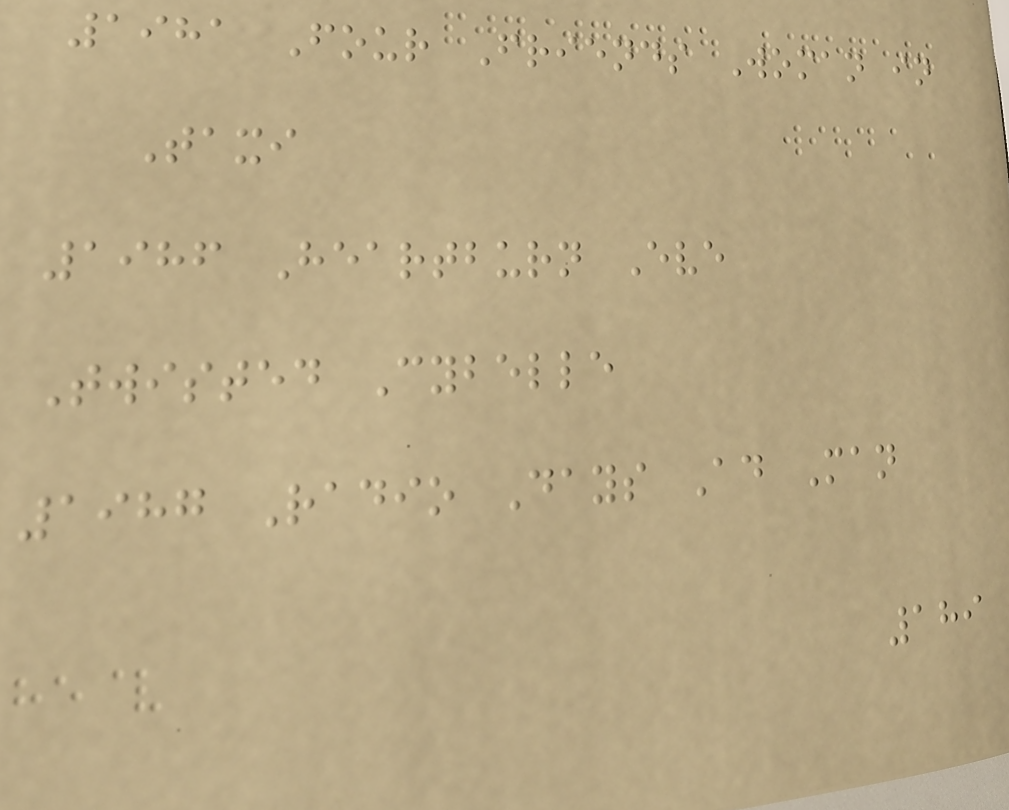1981 Four Friends Woman in
Taxi
1986 Heartburn Eve
Twisted Cybelle
1987 Radio Days Ad Man
189
